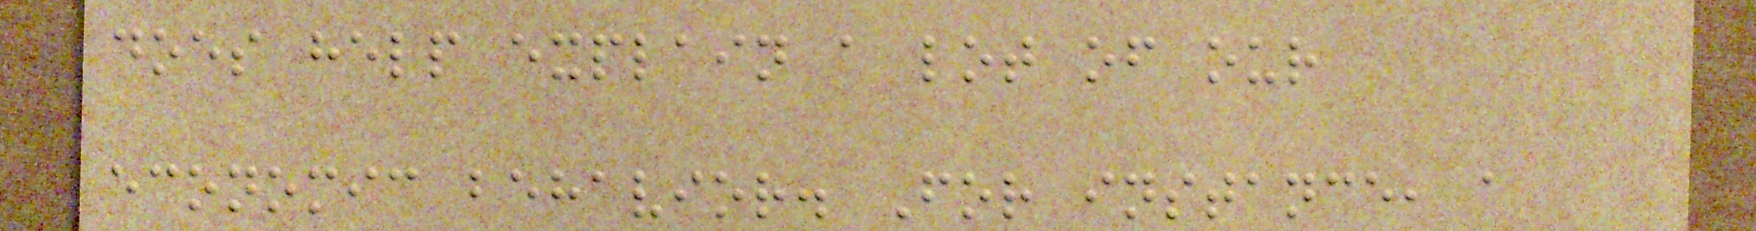does help explain a lot of our
economic behavior. For instance, a
